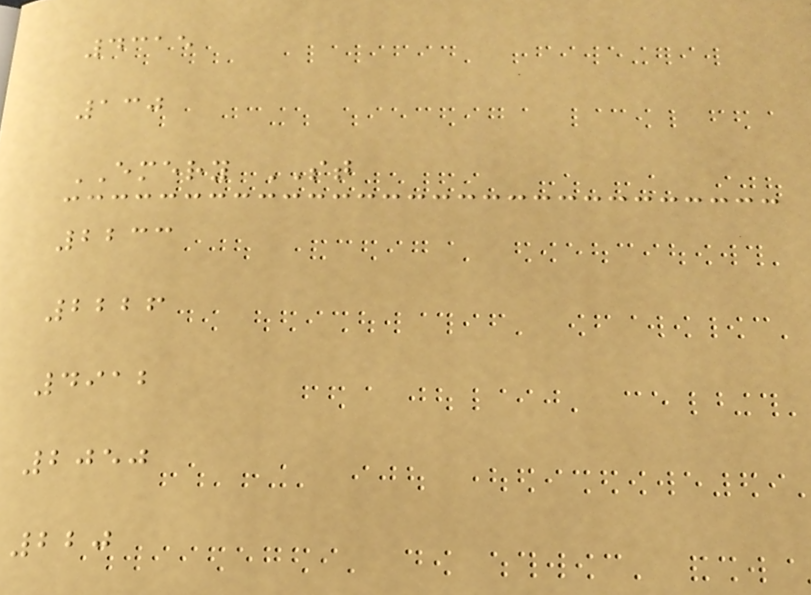4315
130
EMERY ST
2233
2226
4912
2050
220
